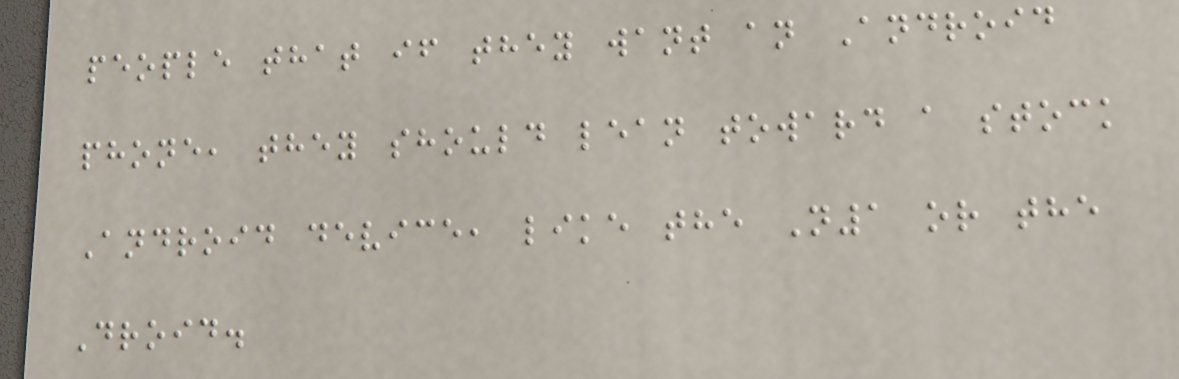people that if they want an Android
phone, they should lean toward a stock
Android device, like the N1 or the
Droid.
